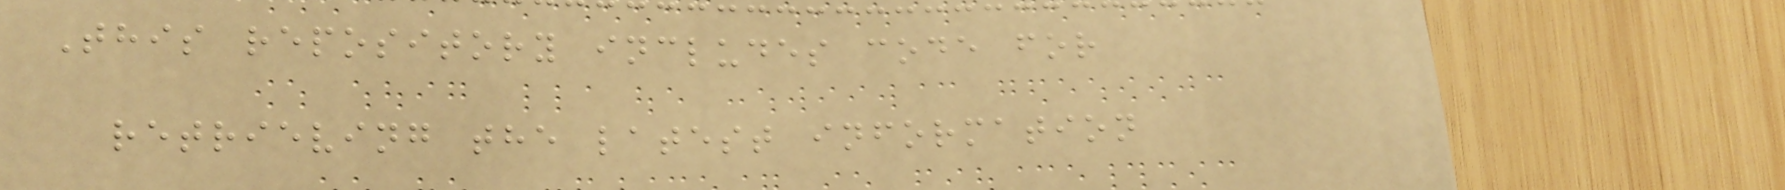This repository includes code for
retrieving the latest information
